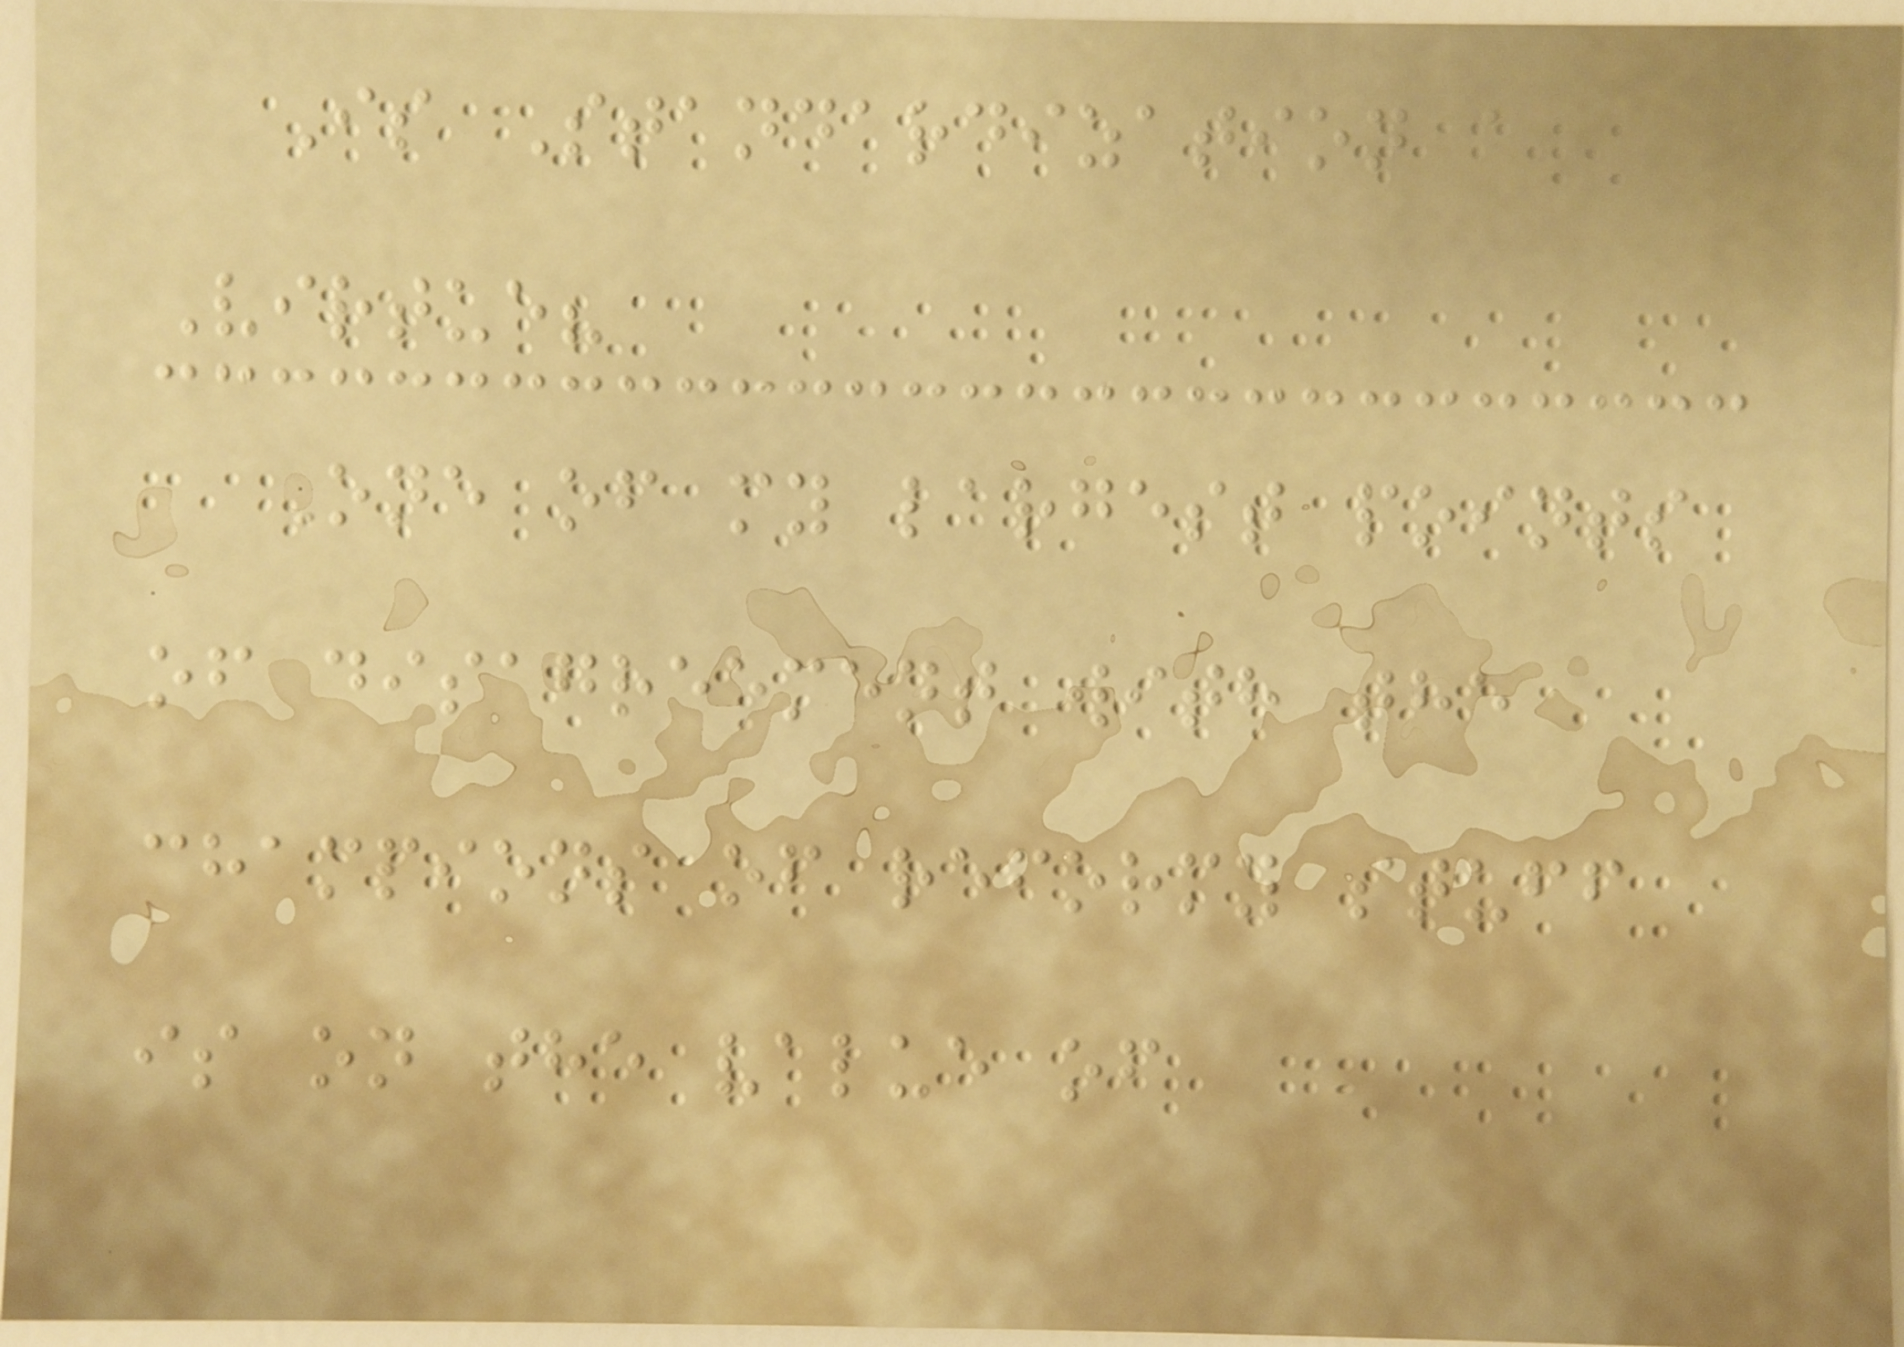Is Standardization a
Virtue?
One of my largest points
of disagreement with the
champions of reformy stuff
is on the value of
